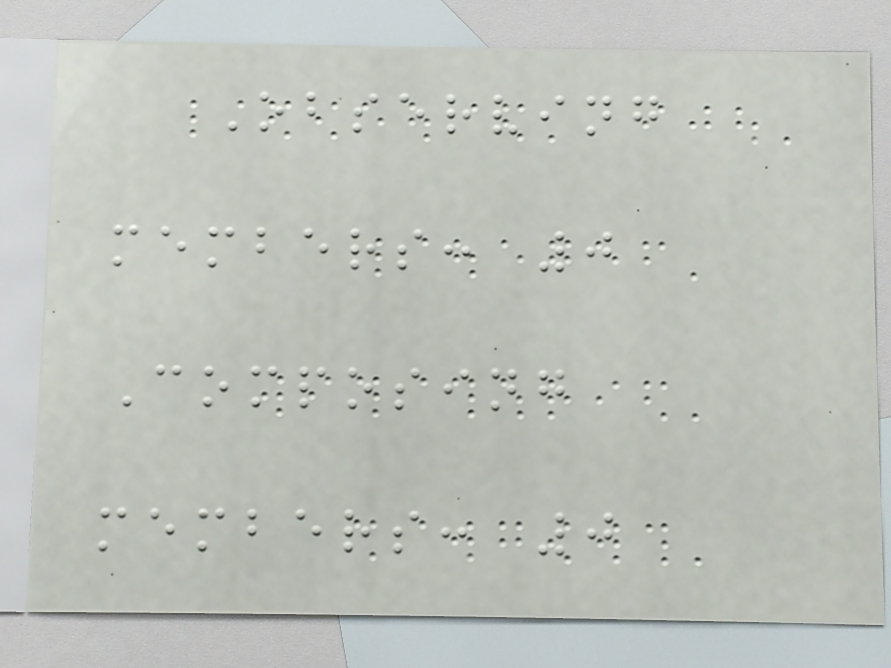Observing
members: 0
Composing
members: 0
